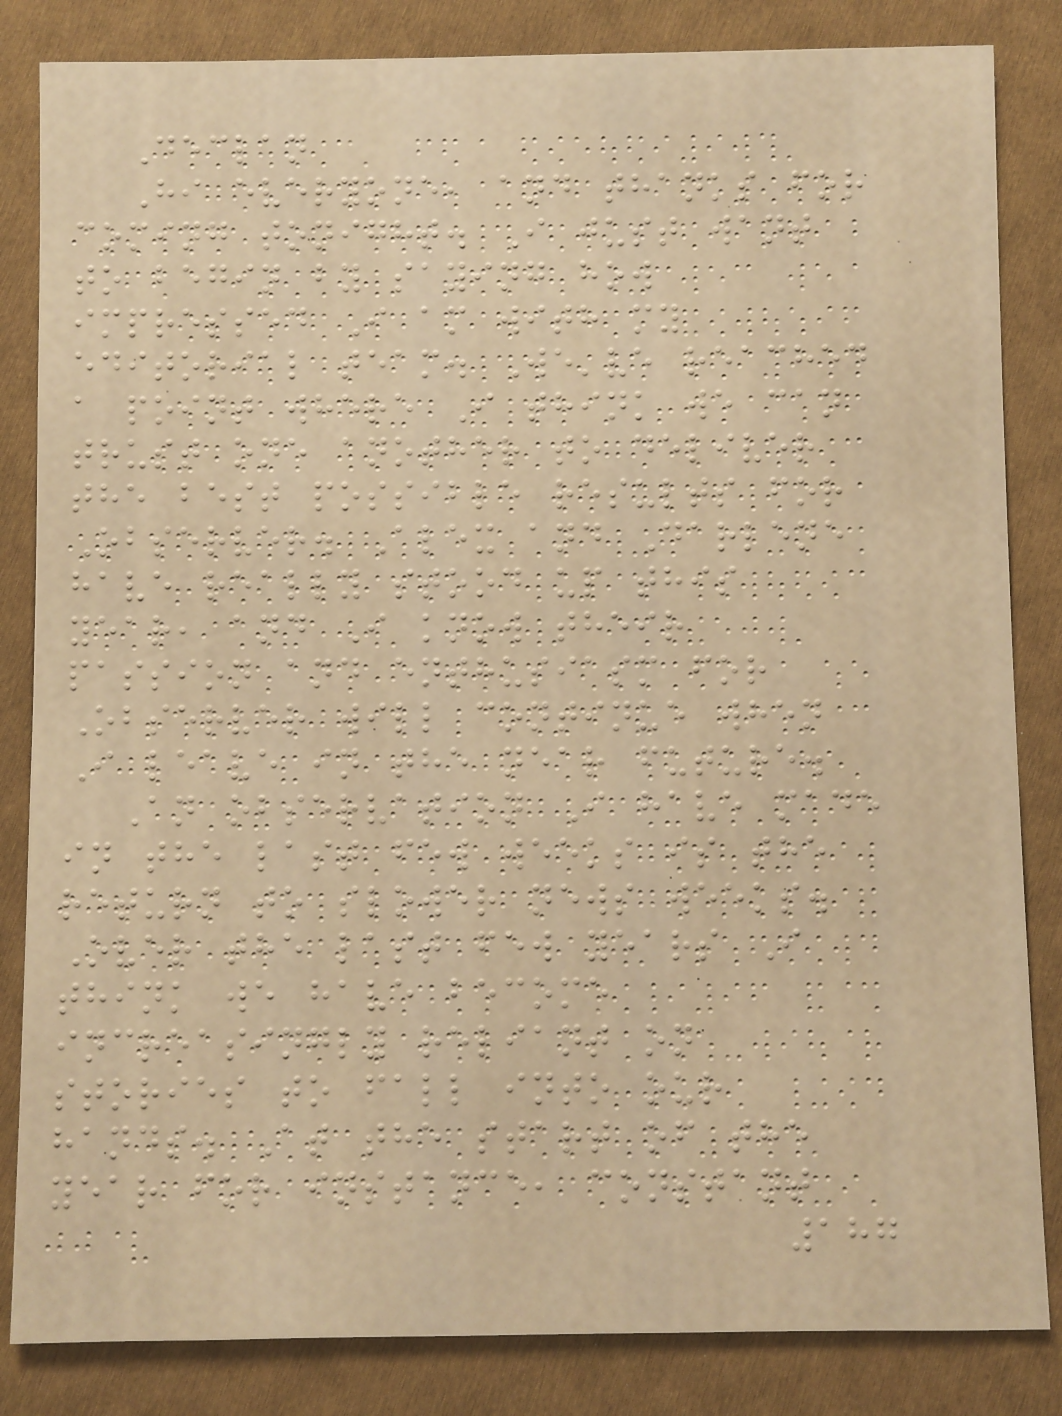Declan
Hi everyone, and thanks for
coming tonight. I just want
to begin by saying how
impressed I am with my
editorial team. We've reached
a point where I think we can
trust one another to deliver
the best possible results for
Observer. Alex and Darlene
have really stood up this
year, and I know their
passion and enthusiasm for
Observer will continue when
I leave in the near future.
An observation I have made
in the last few weeks is the
return to slower news weeks.
Over the last few years I
think we have become
increasingly reliant on
stories to fall into our
hands. At the start of the
year for instance, constant
187
